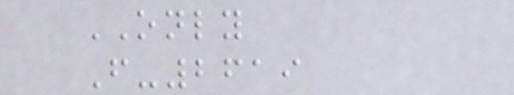ONLY
F-2619
